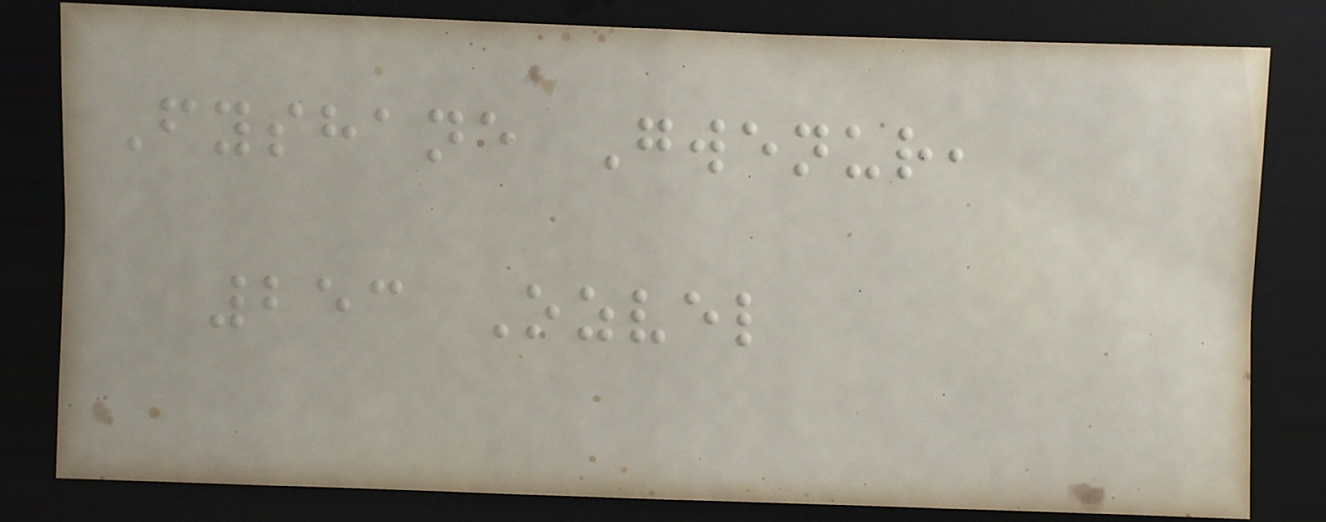Fyshane Gwenur,
253 Ozvel
